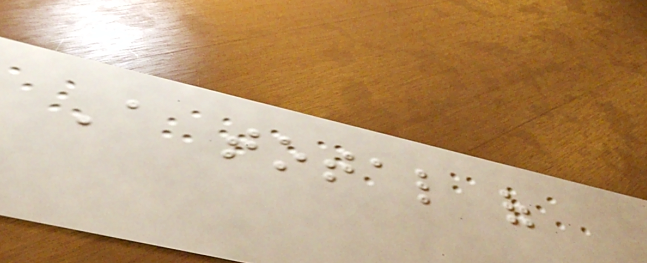A total of
